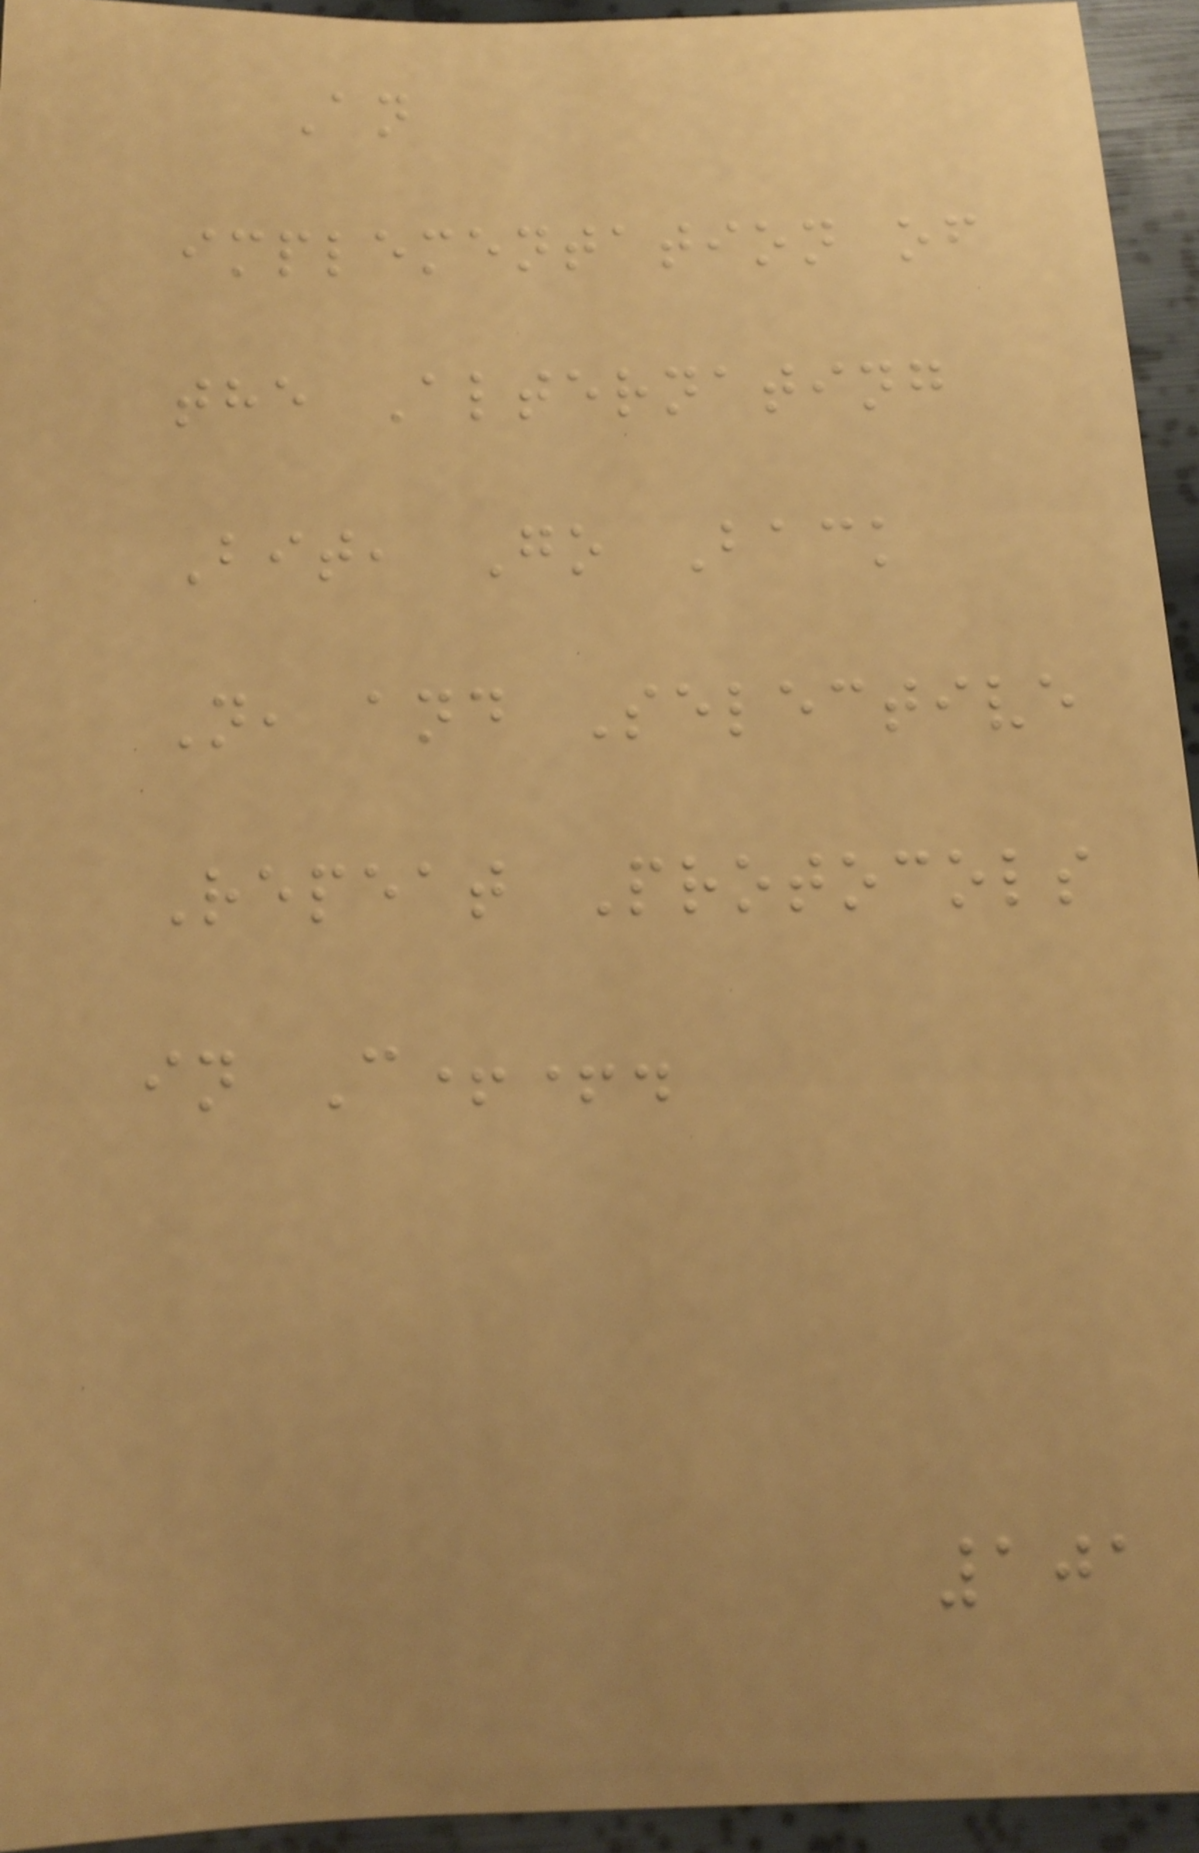An
implementation of
the Alternating
Bit, Go Back
N, and Selective
Repeat Protocols
in C++.
101
